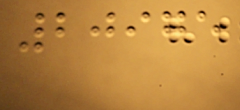20975
